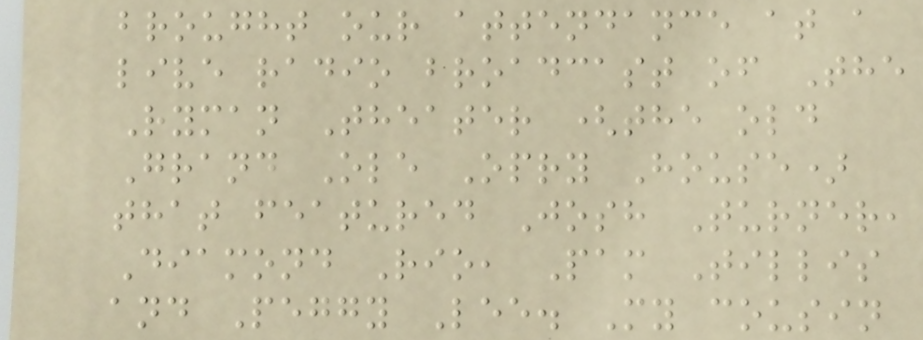brought our attendance at a
live radio broadcast of The
Ryman Theater (the old
Grand Ole Opry House)
that featured Josh Turner,
Diamond Rio, Pam Tillis
and Peggy Lee. My cousin
